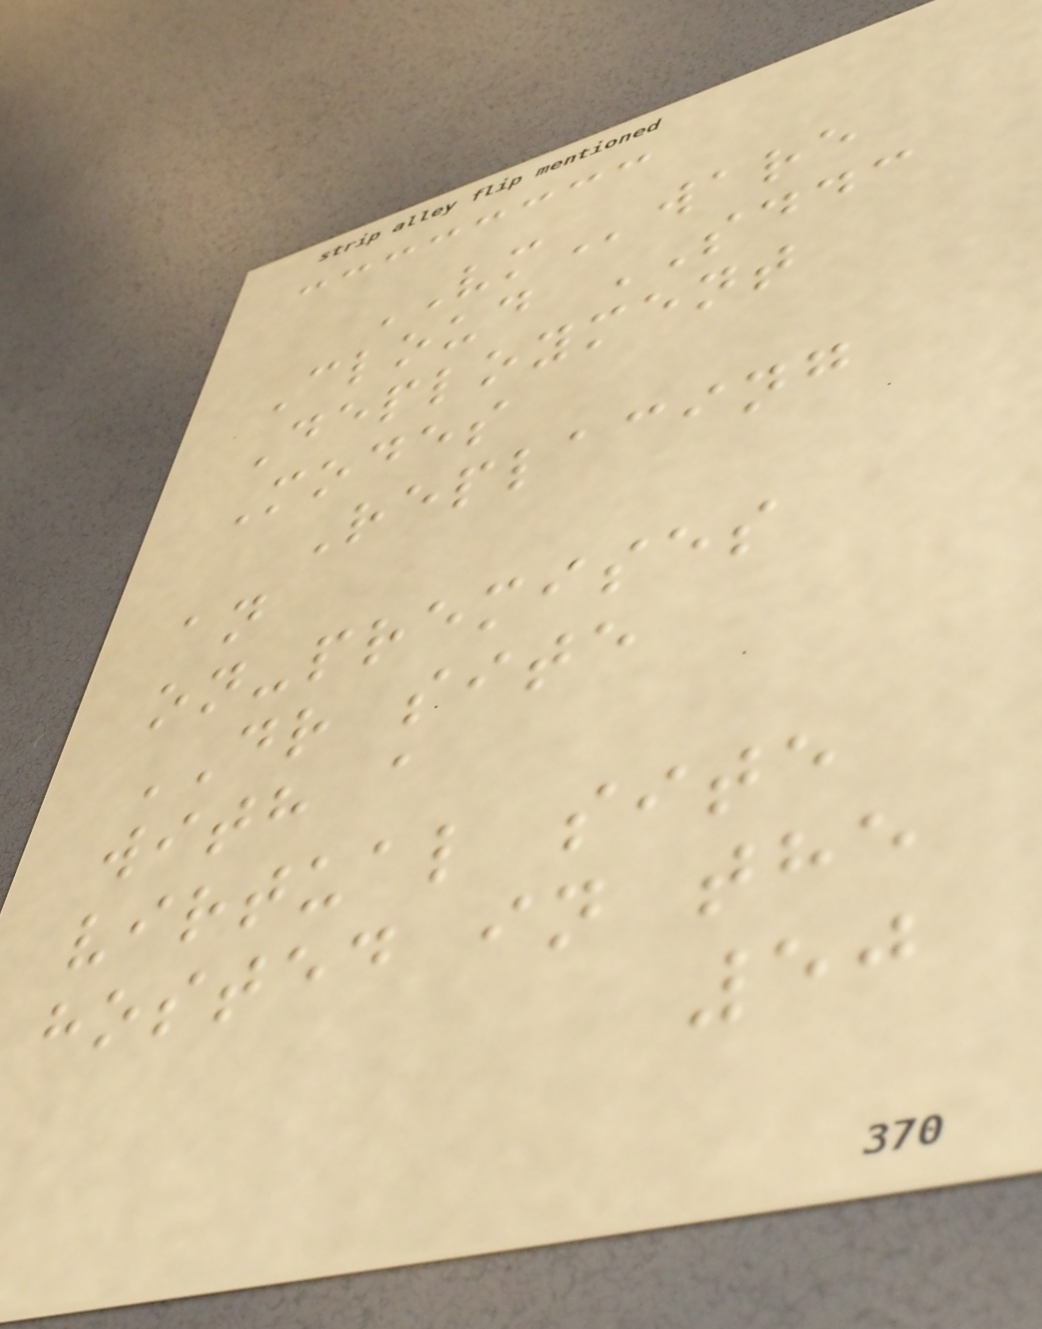VMware
Cloud SDDC
Deployment
Modes
Replacing
an
on-premises
DR site
with a
virtual site
hosted in the
50
